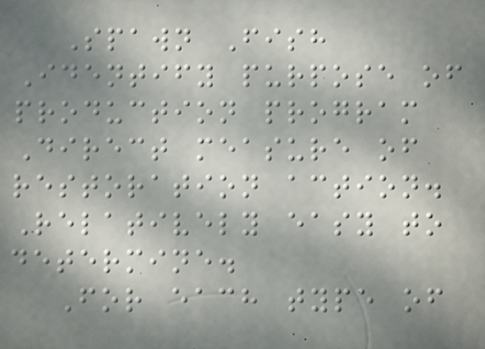Spawn Fish
Identify purpose of
production program
Direct measure of
restoration action.
Relatively easy to
determine.
For each type of
